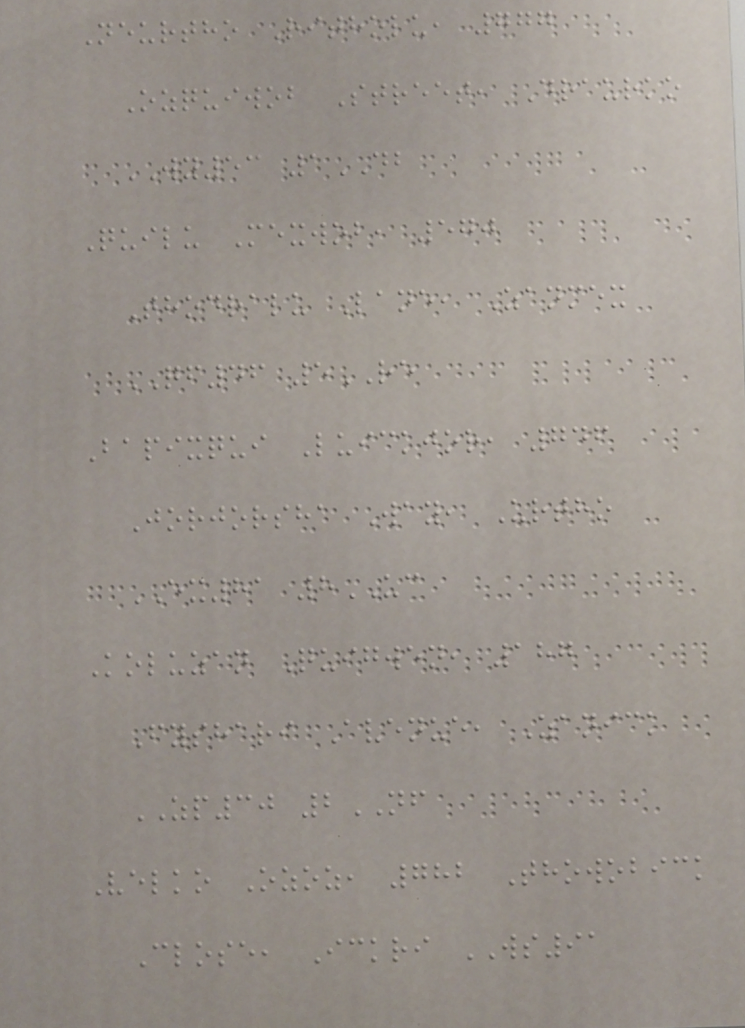Neurtho Ritholu, 777
Ozquiwob Street, Draurko
WY53 1DB
Quilu Mexwob, 570
Thodralu Lane, Zanmex
QF46 5RE
Bapixqui Luickjor, 746
Jorjorsha Way, Urtho
EX81 8UC
Koluzan Quigwen, 187
Fyshari Avenue, Zanick
ZP30 2NF
Velko Ozoz, 782 Thowobick
Close, Ickri WS91
